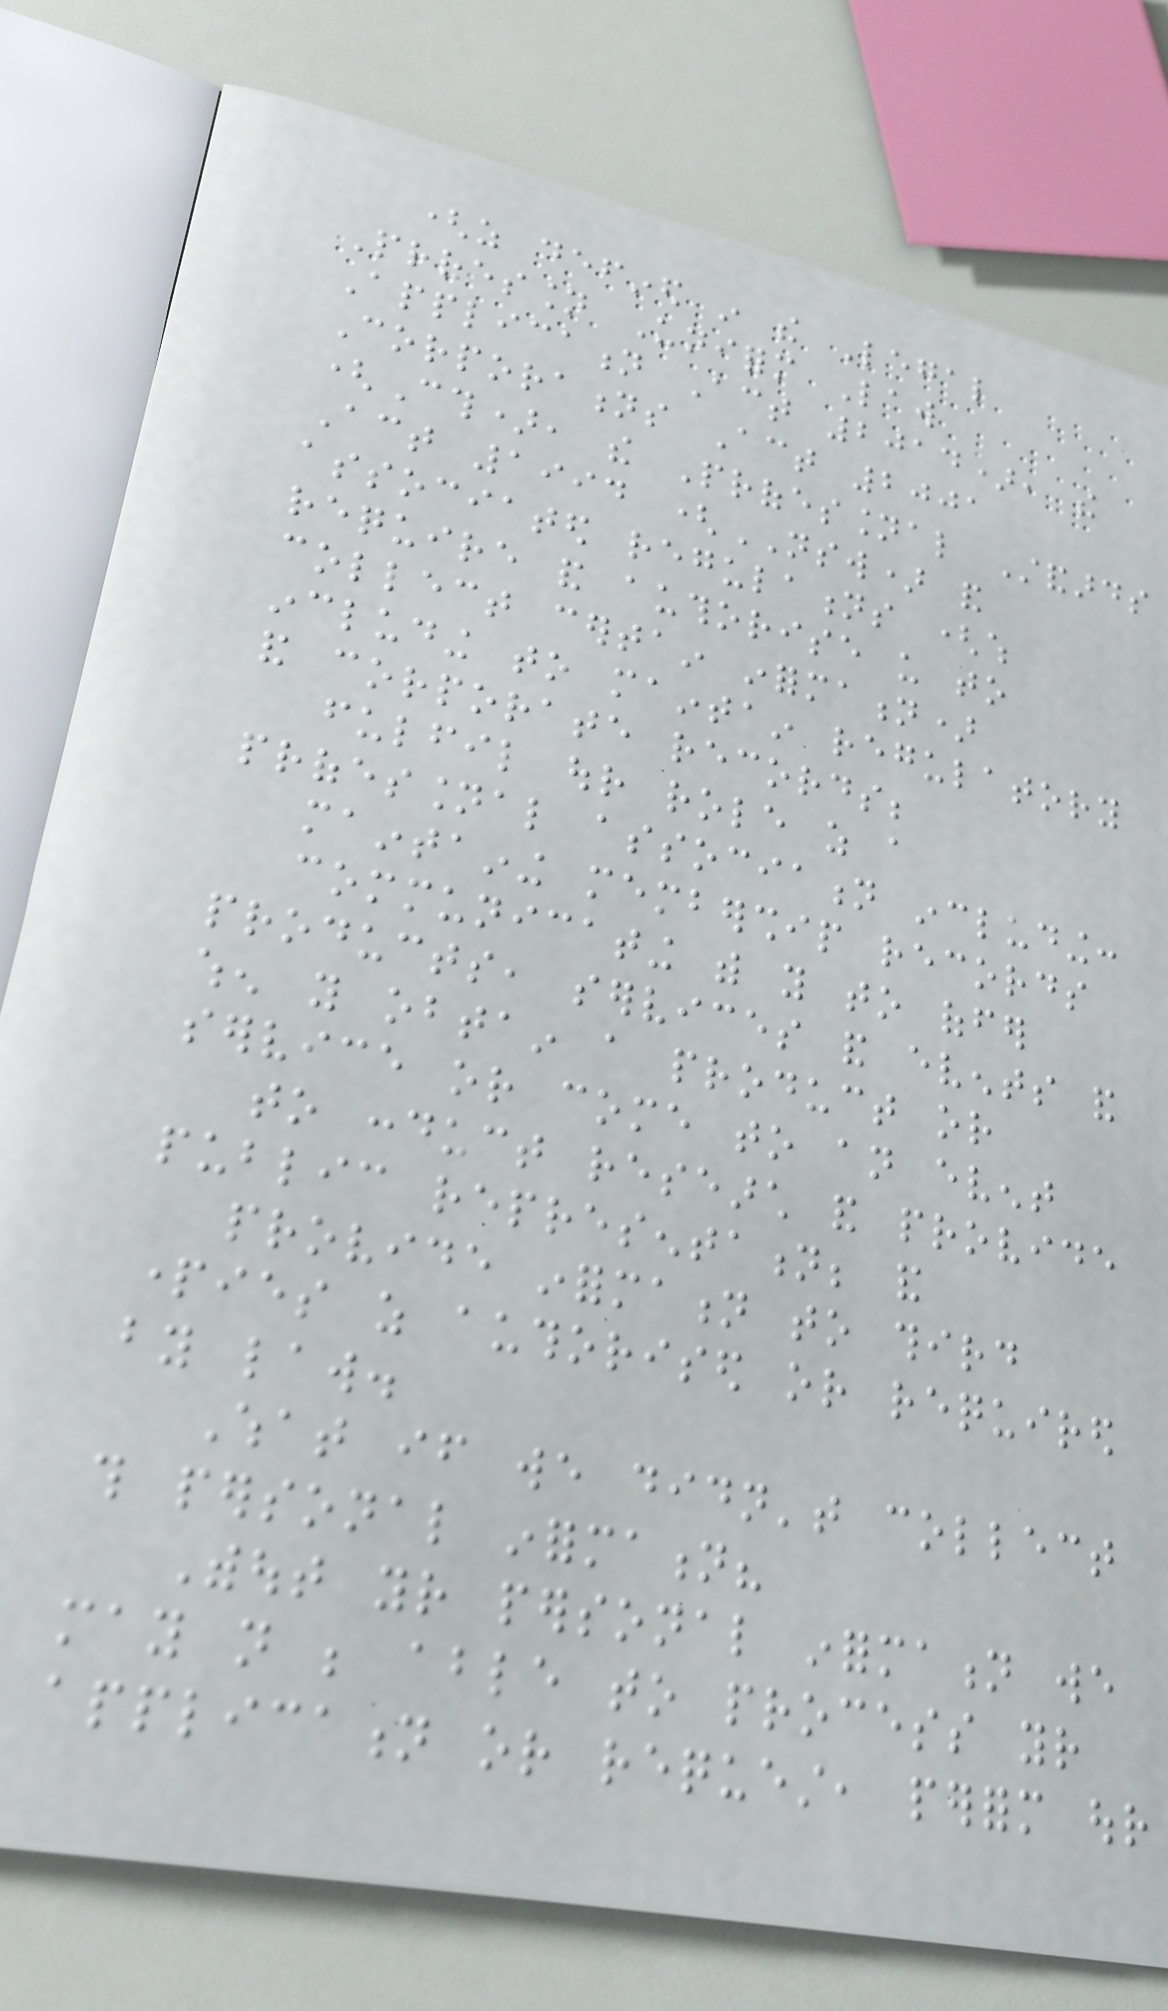(as defined in the Legal
Profession Uniform Law
Application Act 2014), the
Corporations Act 2001
(Cth), the Professional Standards
Act 1994 (NSW) and
associated regulations (which
require and authorise us to
collect certain information)
including to maintain regulatory
and corporate records;
fulfil our role as a
professional association including:
maintaining membership records
communicating with you to offer
products, services and events and
when you obtain a product or
service or come to an event
to conduct research and provide
public representation; and
provide information to third
parties as authorised or required
by law.
What if we didn't collect
this personal information?
Without your personal information we
may not be able to process your
application or request, perform our
